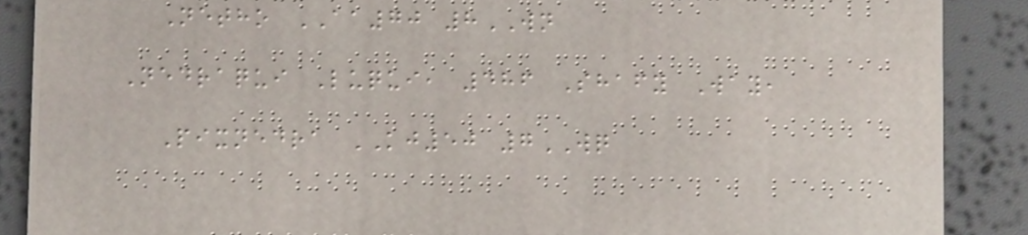Netho AA70 8WN
Nedraqui Luqui, 486 Shafy Way,
Pixnedra KJ50 7WQ
